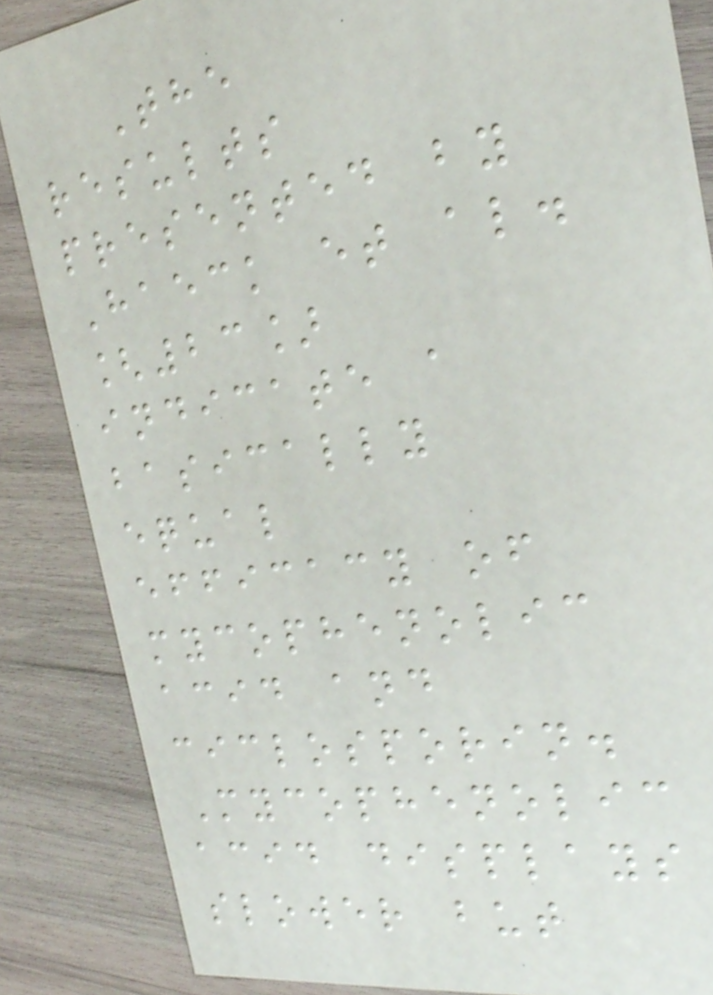The
results
presented by
Haeck et al.
[23]
indicate a
basically
equal
efficacy of
mycophenolic
acid and
ciclosporin.
Mycophenolic
acid displays
slower but
